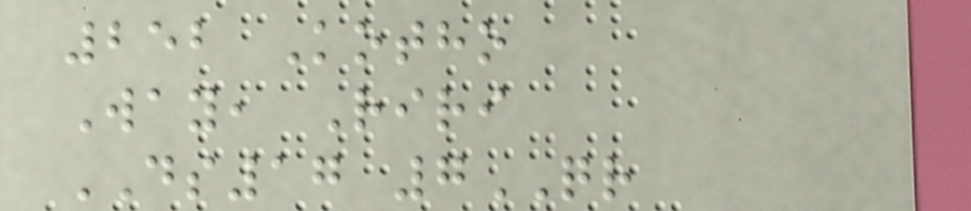252 Kotho
Way, Riri
DS17 7QR
